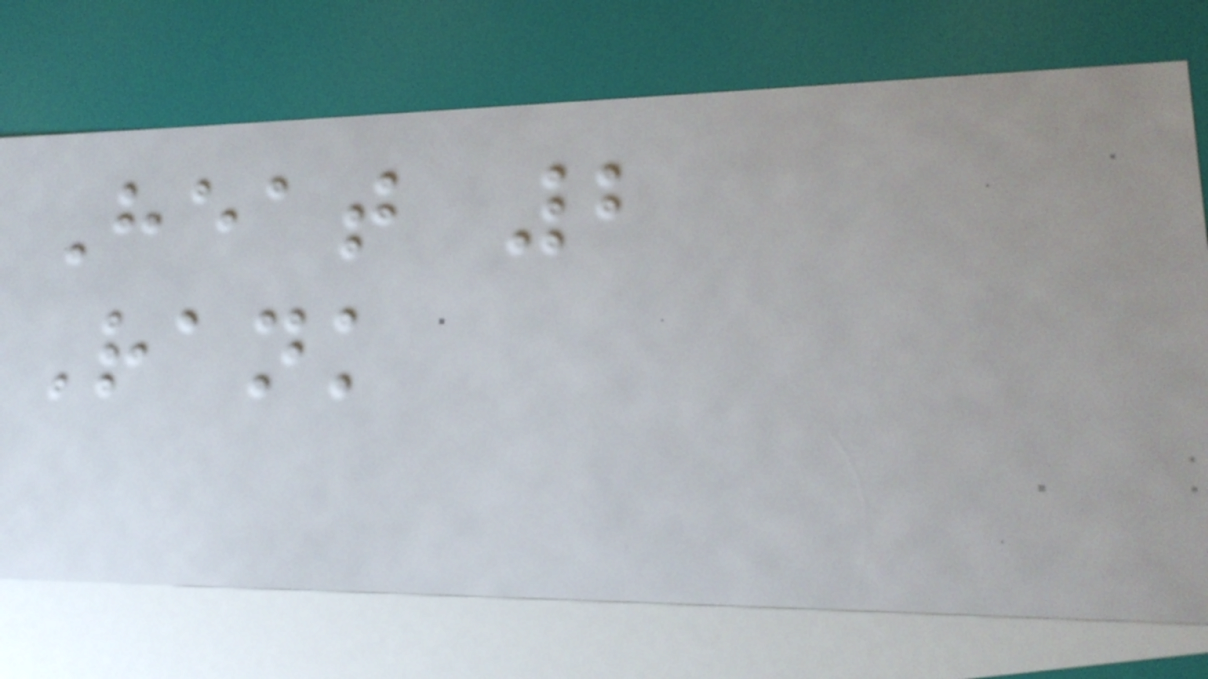Heat 2
Rank
